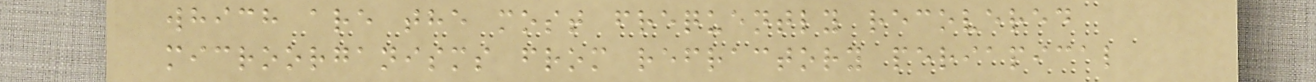which are the most frequently recovered
microorganisms from refractory periapical
